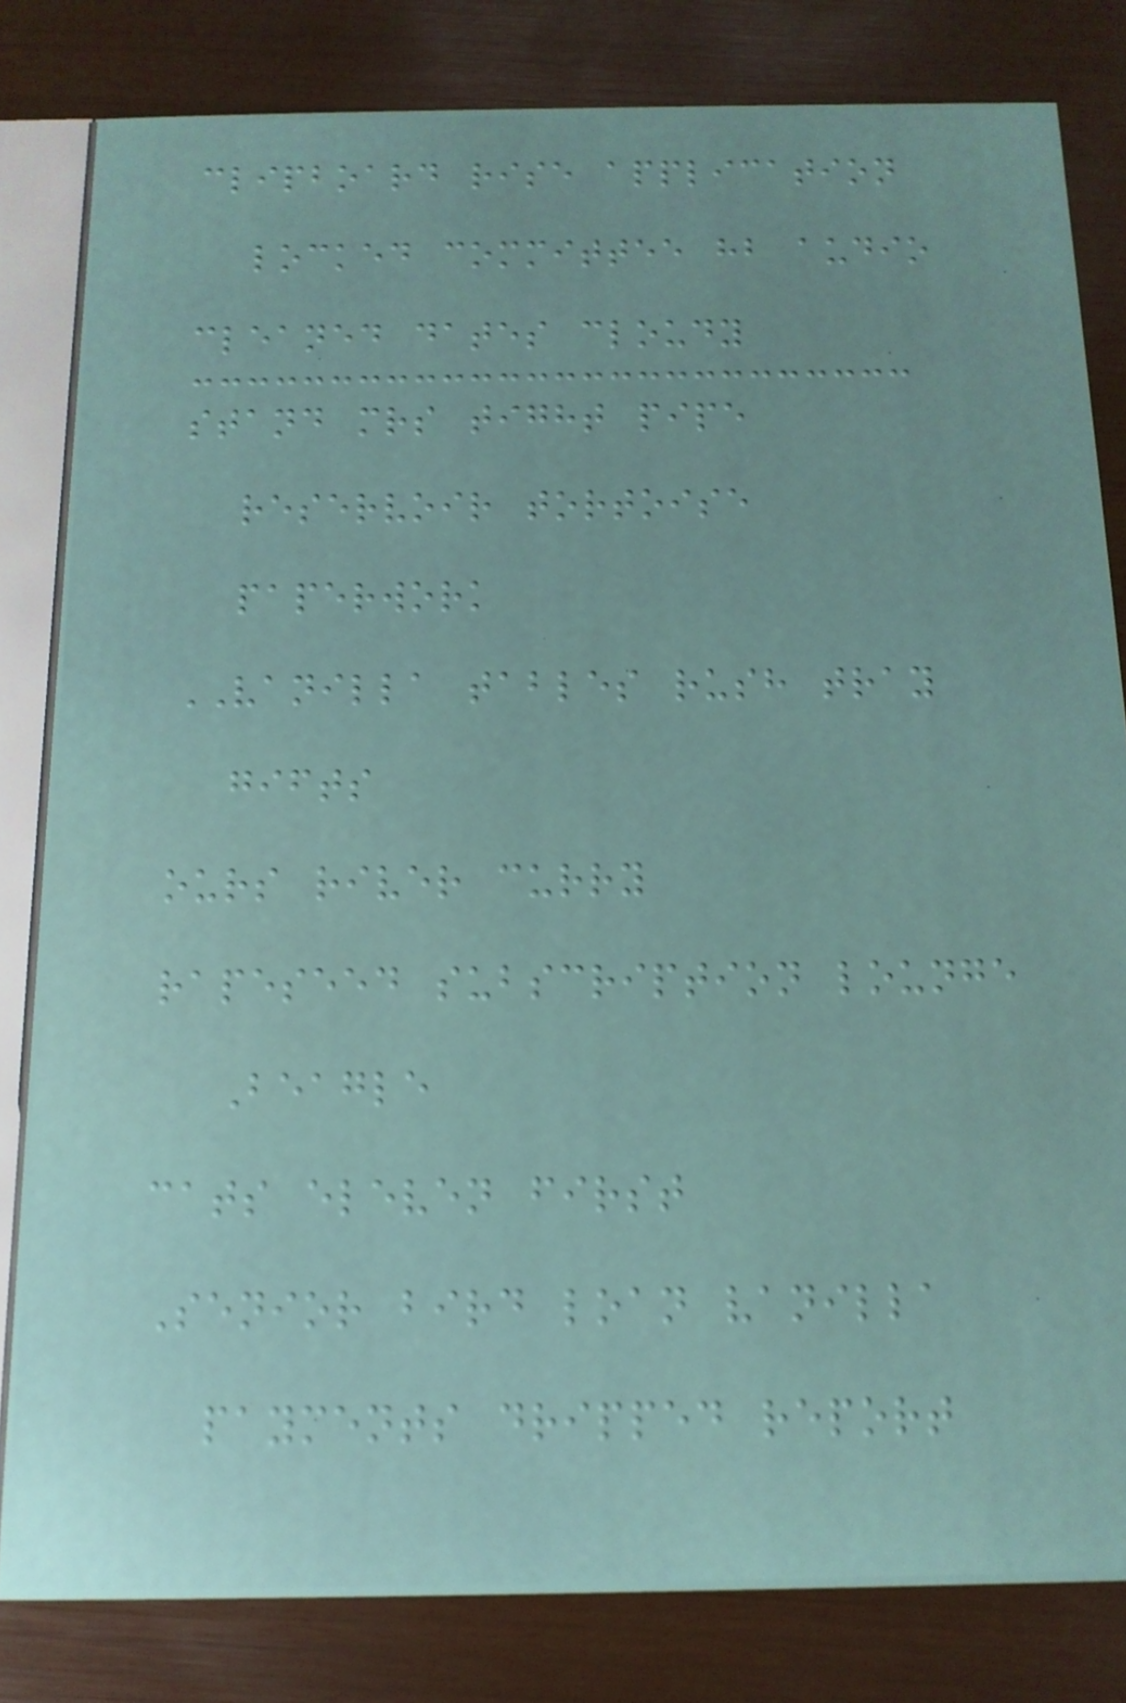clipboard rise application
locked committee hb audio
cleaned dates cloudy
stand mrs tight pipe
reservoir tortoise
paperwork
VANILLA tables rush tray
gifts
ours river curry
rapeseed subscription lounge
Beagle
cats eleven first
Senior bird loan vanilla
payments dripped report
